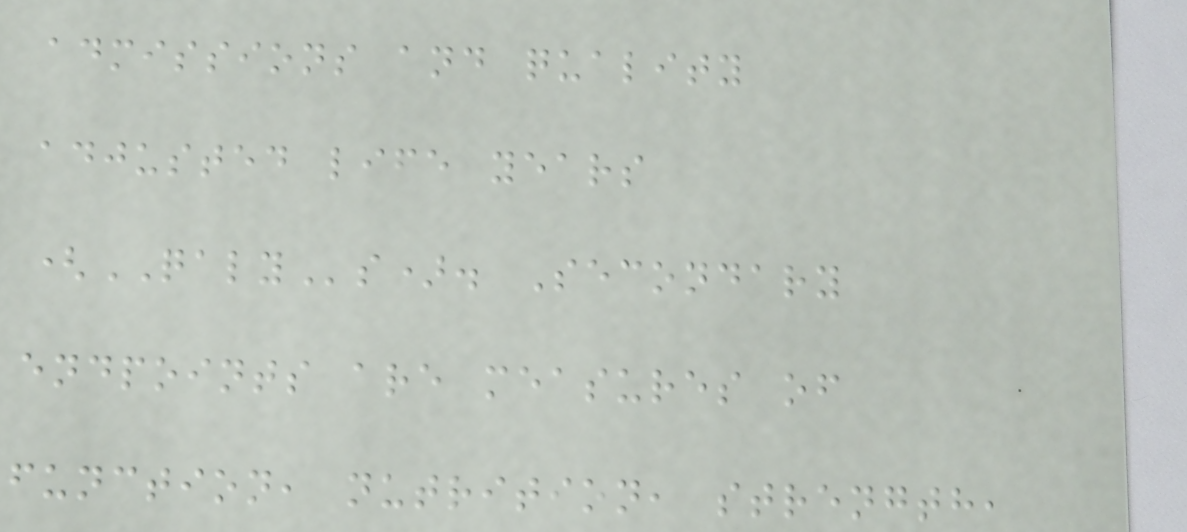admissions and quality
adjusted life years
(QALYs). Secondary
endpoints are measures of
function, nutrition, strength,
